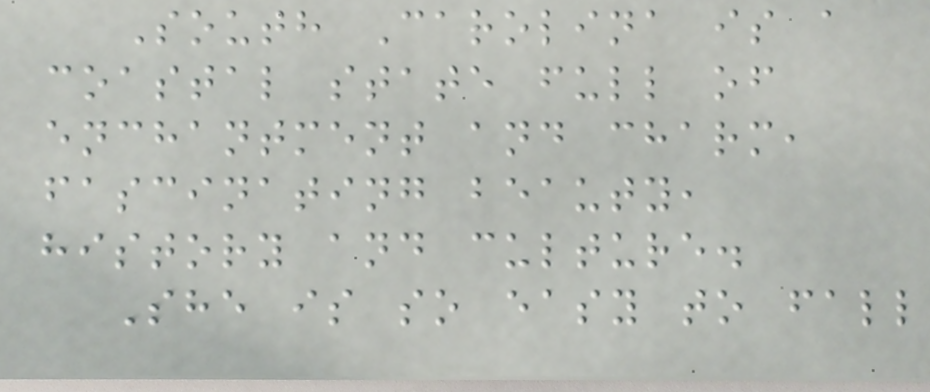South Carolina is a
coastal state full of
enchantment and charm,
fascinating beauty,
history and culture.
She is so easy to fall
